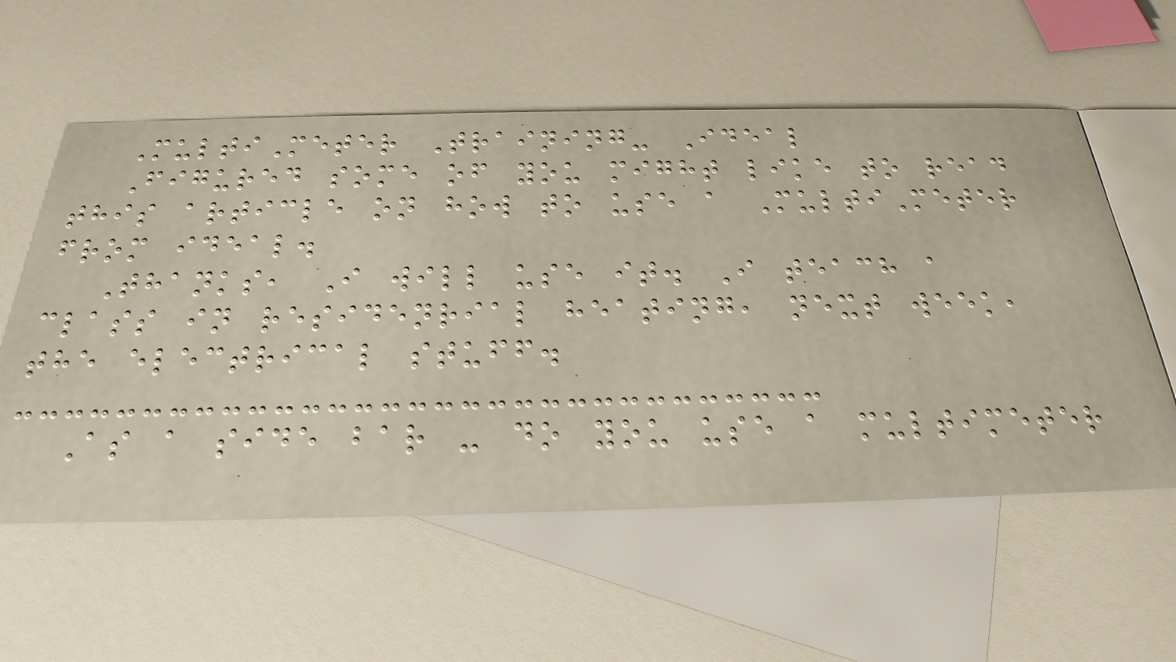MultiMeter Training- Ideal
Figured some of you might like to read
this article on how to use a MultiMeter
from ideal.
Thanks, I will use it. I teach a
class in residenrial heating, next week,
the electrical stuff.
As a side bar - do you use a multimeter
